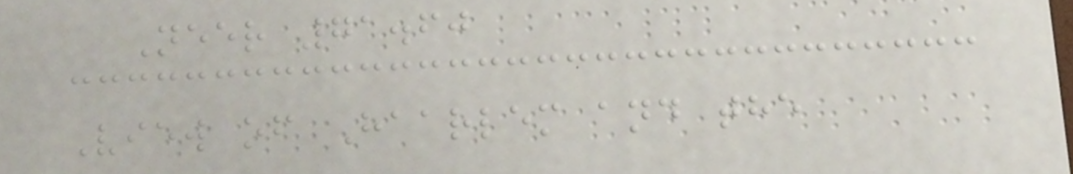Neer 71.60
View of Haarlem and the
